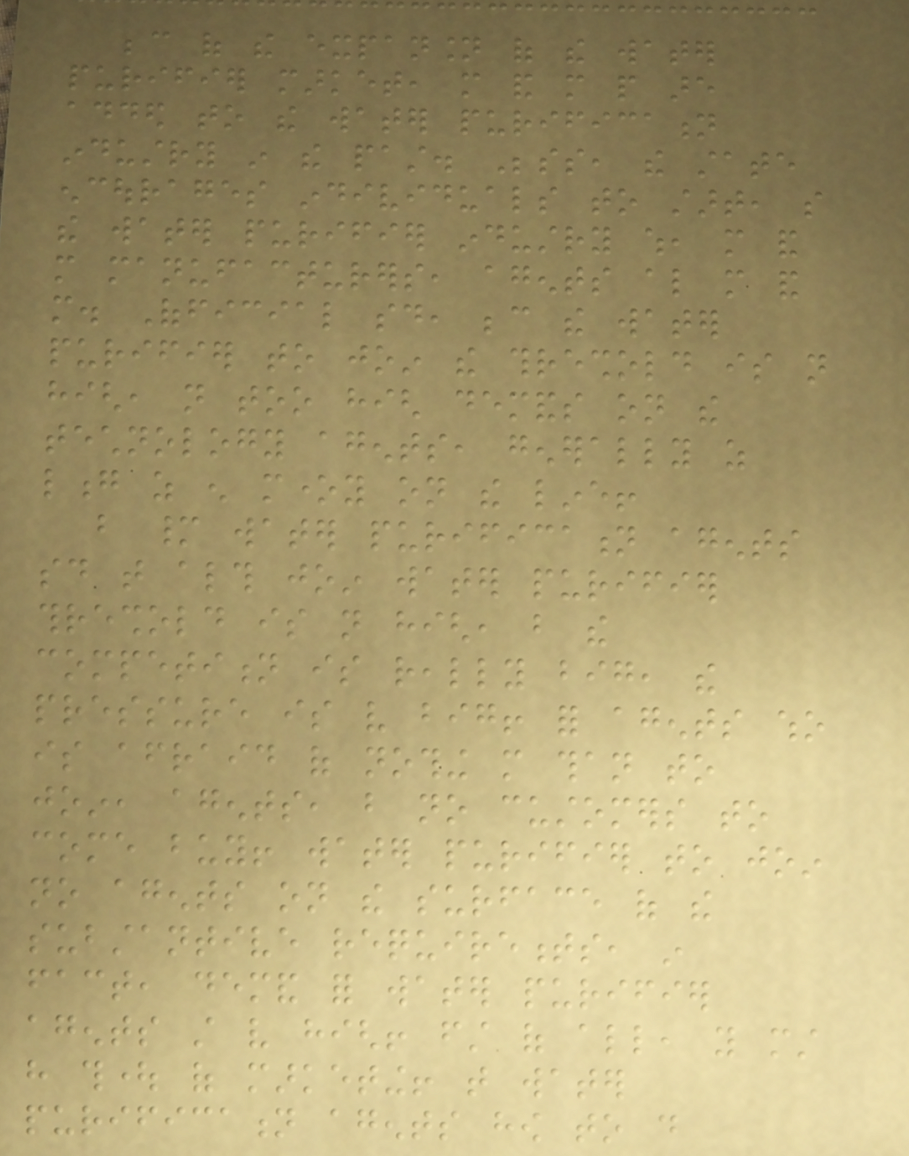because of the expansion of the water
purifier market, more and more people are
added to the water purification
industry in the past. Besides, the state
encourages individuals to start, so
the water purifier industry which, more and
more manufacturers, agents also more and
more. Official said, because the water
purifier to join the threshold is not
high, not too high demands on the
technology agents, generally as
long as enough money on the line!
but many water purification agents
said that although join water purifier
threshold is not high, but the
competition is really big, the
pressure is very big! for agents who
is afraid of nothing more than to
join, agents, but no customers to
come buy! water purifier to join
no agents on the surface of the
substantive requirements, in
fact, demand for water purifier
agents still very high! first of all, you must
have thought of marketing! that water
purification agents how to do
